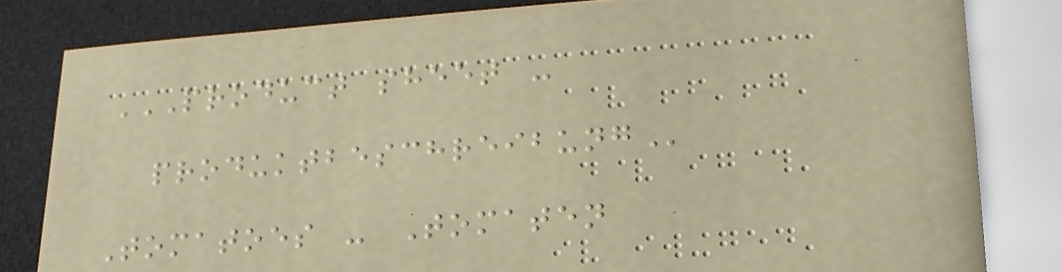PRODUCT SHEET -
PRODUKTBESCHREIBUNG
Tomatoes - Tomaten
